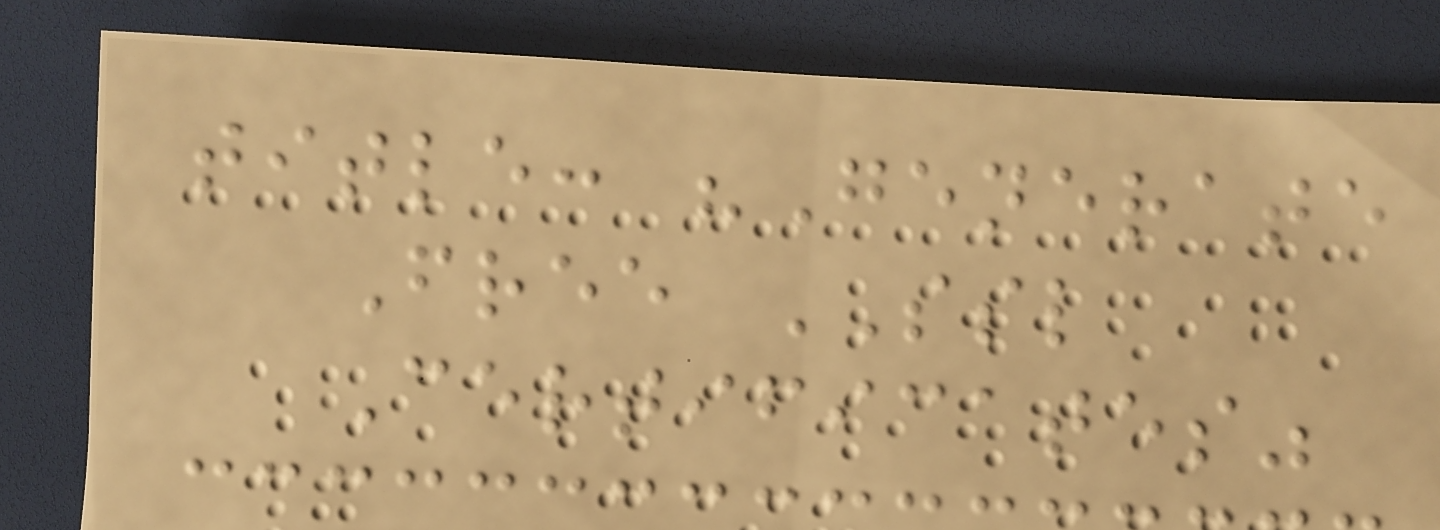title: "Generate
Free SSL
Certificates"
